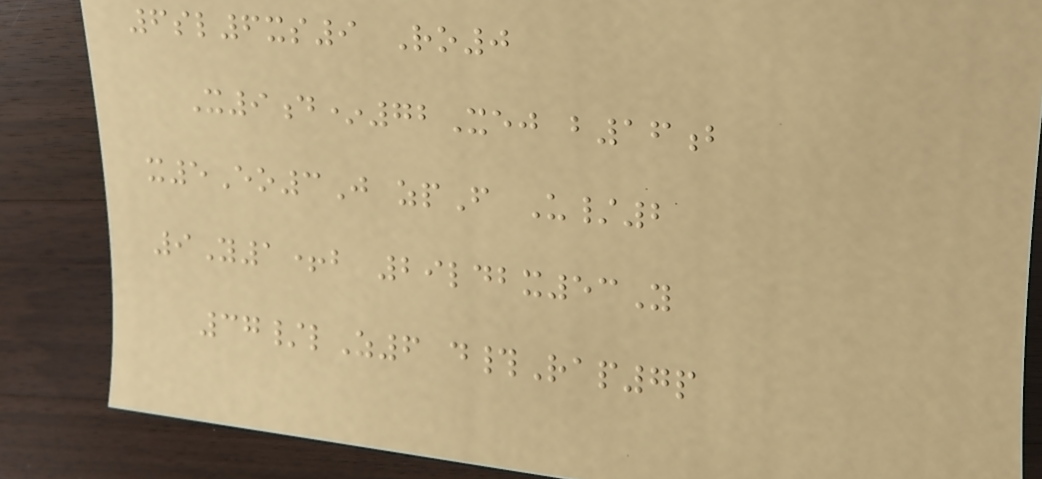6sl6xs9 Ro0
X9d*72Xej b16b
x5Eo3J zpF U/2
9Y1+b 29ldbx53Y
37/lZ6 d#Rap7p
